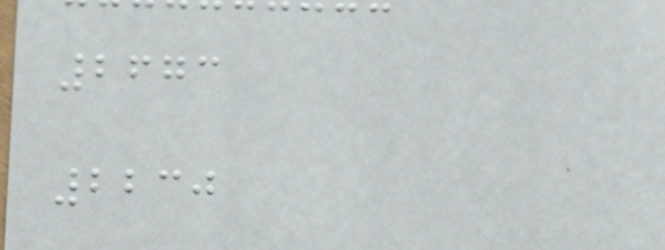2673
2230
